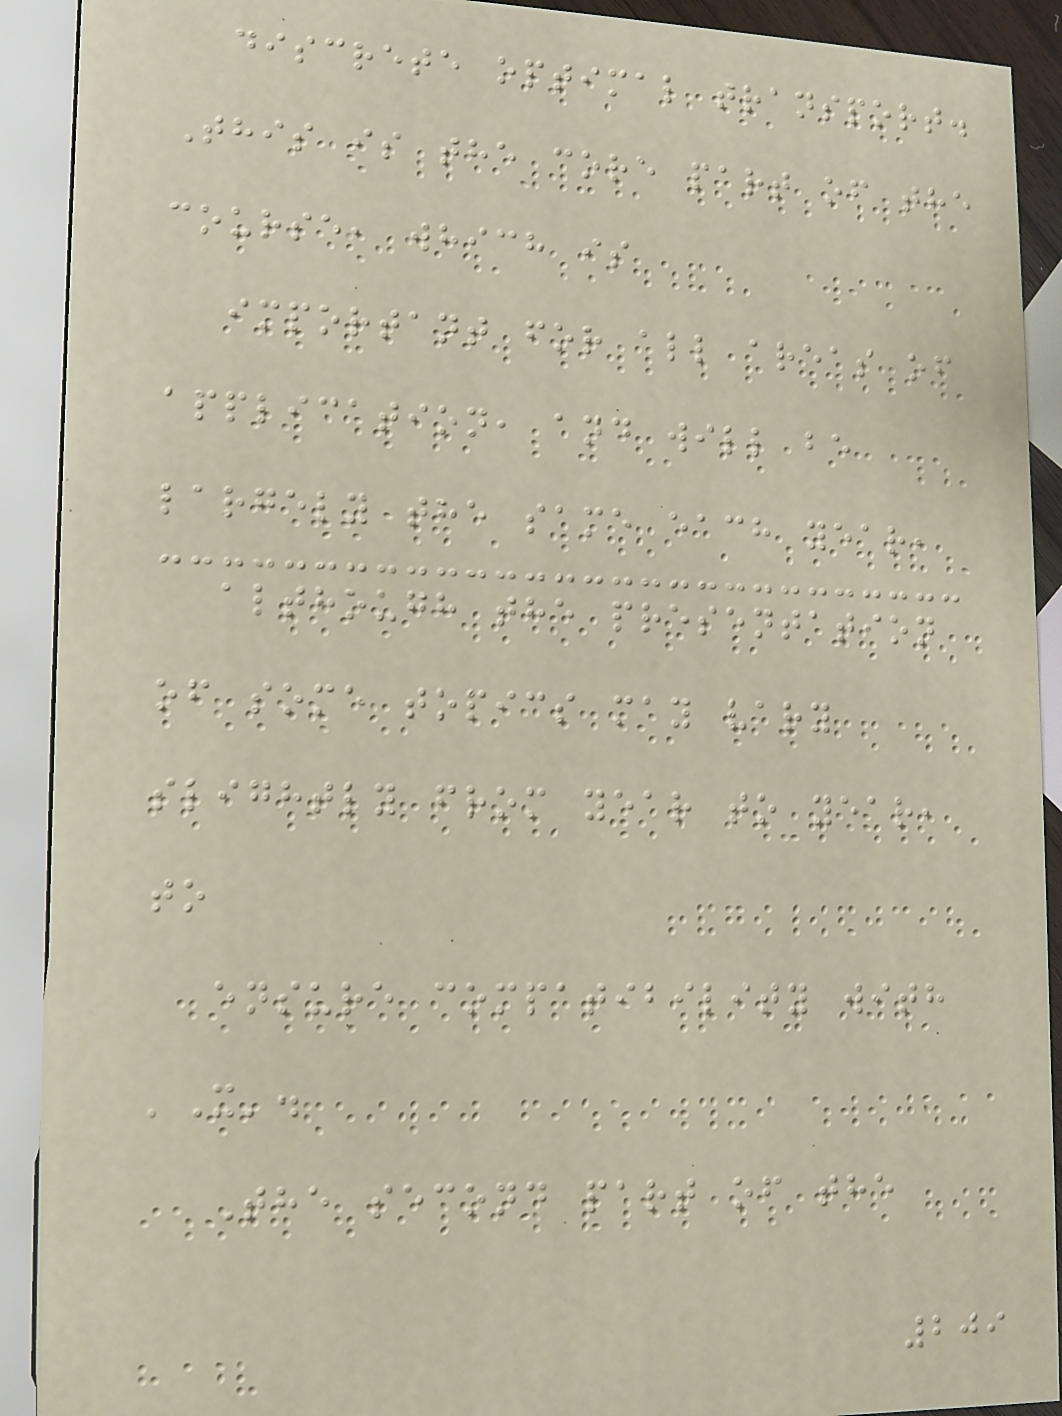discrete optimal transport.
This is the core part of the
course, which is
important for all areas of
application, and will be
largely the same each year,
although the presentation
of some topics may vary
slightly from year to year,
to
ensure compatibility with
'X'.
The second part of the
209
